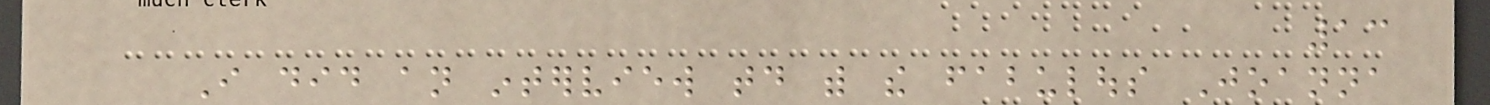13
I did an interview today with the fabulous Joanna
